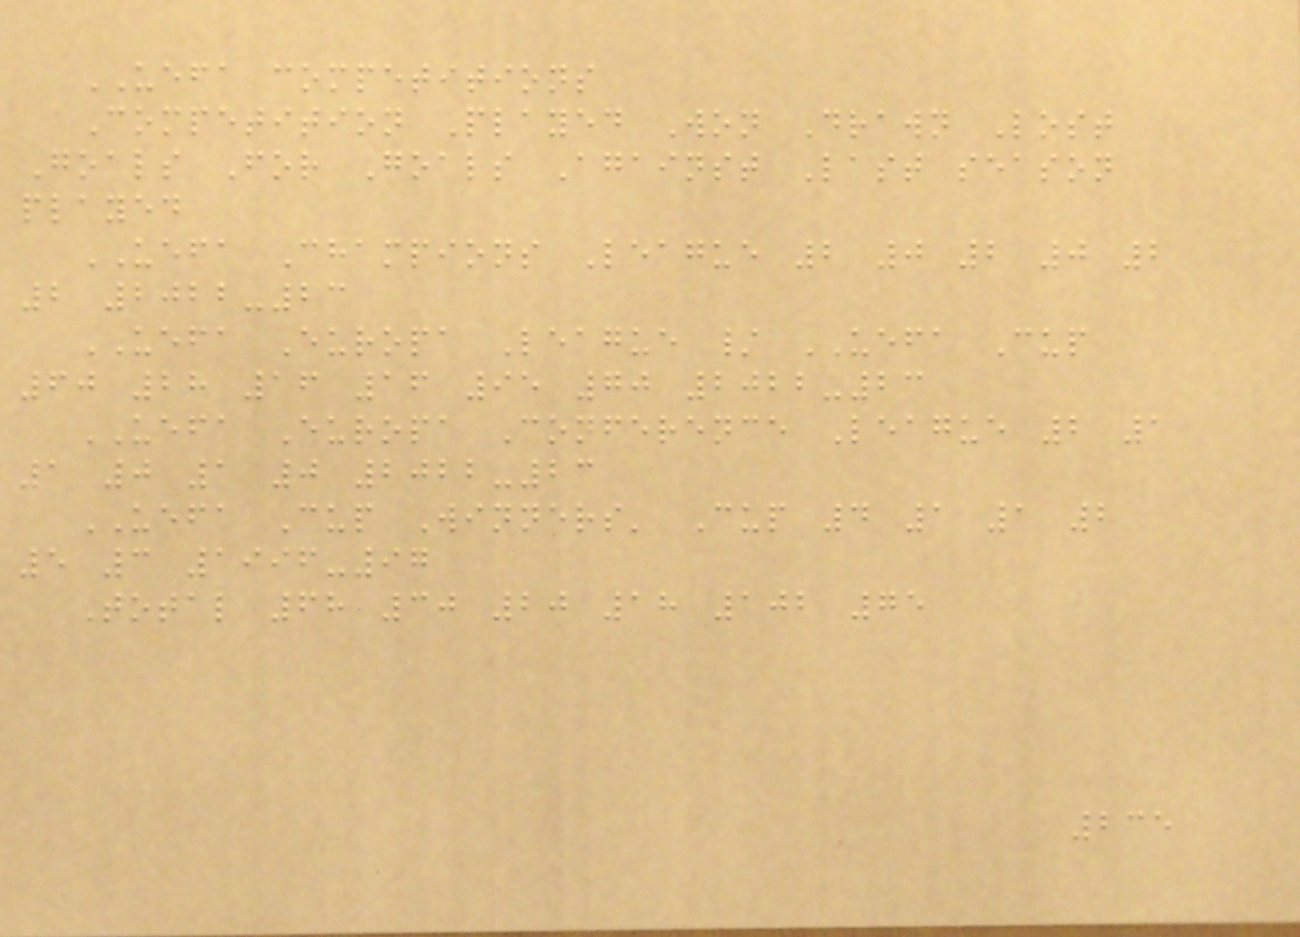UEFA competitions
Competition Played Won Drawn Lost
Goals For Goals Against Last season
played
UEFA Champions League 2 0 2 0 2
2 2022-23
UEFA Europa League / UEFA Cup
60 28 16 16 95 70 2022-23
UEFA Europa Conference League 2 1
1 0 1 0 2022-23
UEFA Cup Winners' Cup 4 1 1 2
5 3 1996-97
Total 68 30 20 18 102 75
235
